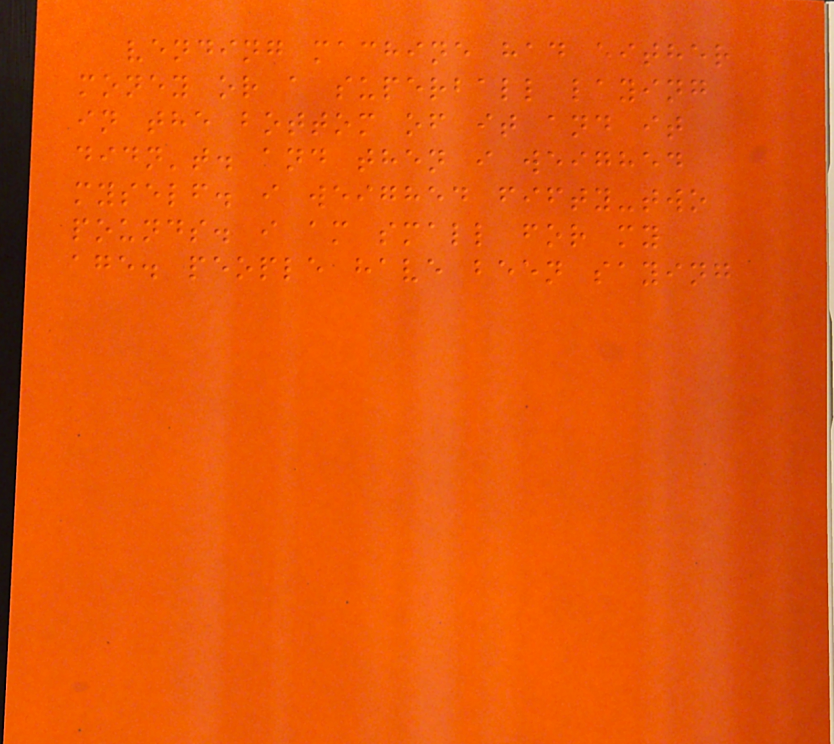vending machine had either
money or a superball laying
in the bottom of it and it
didn't. and then i weighed
myself. i weighed fifty-two
pounds. i am small for my
age. people have been saying
